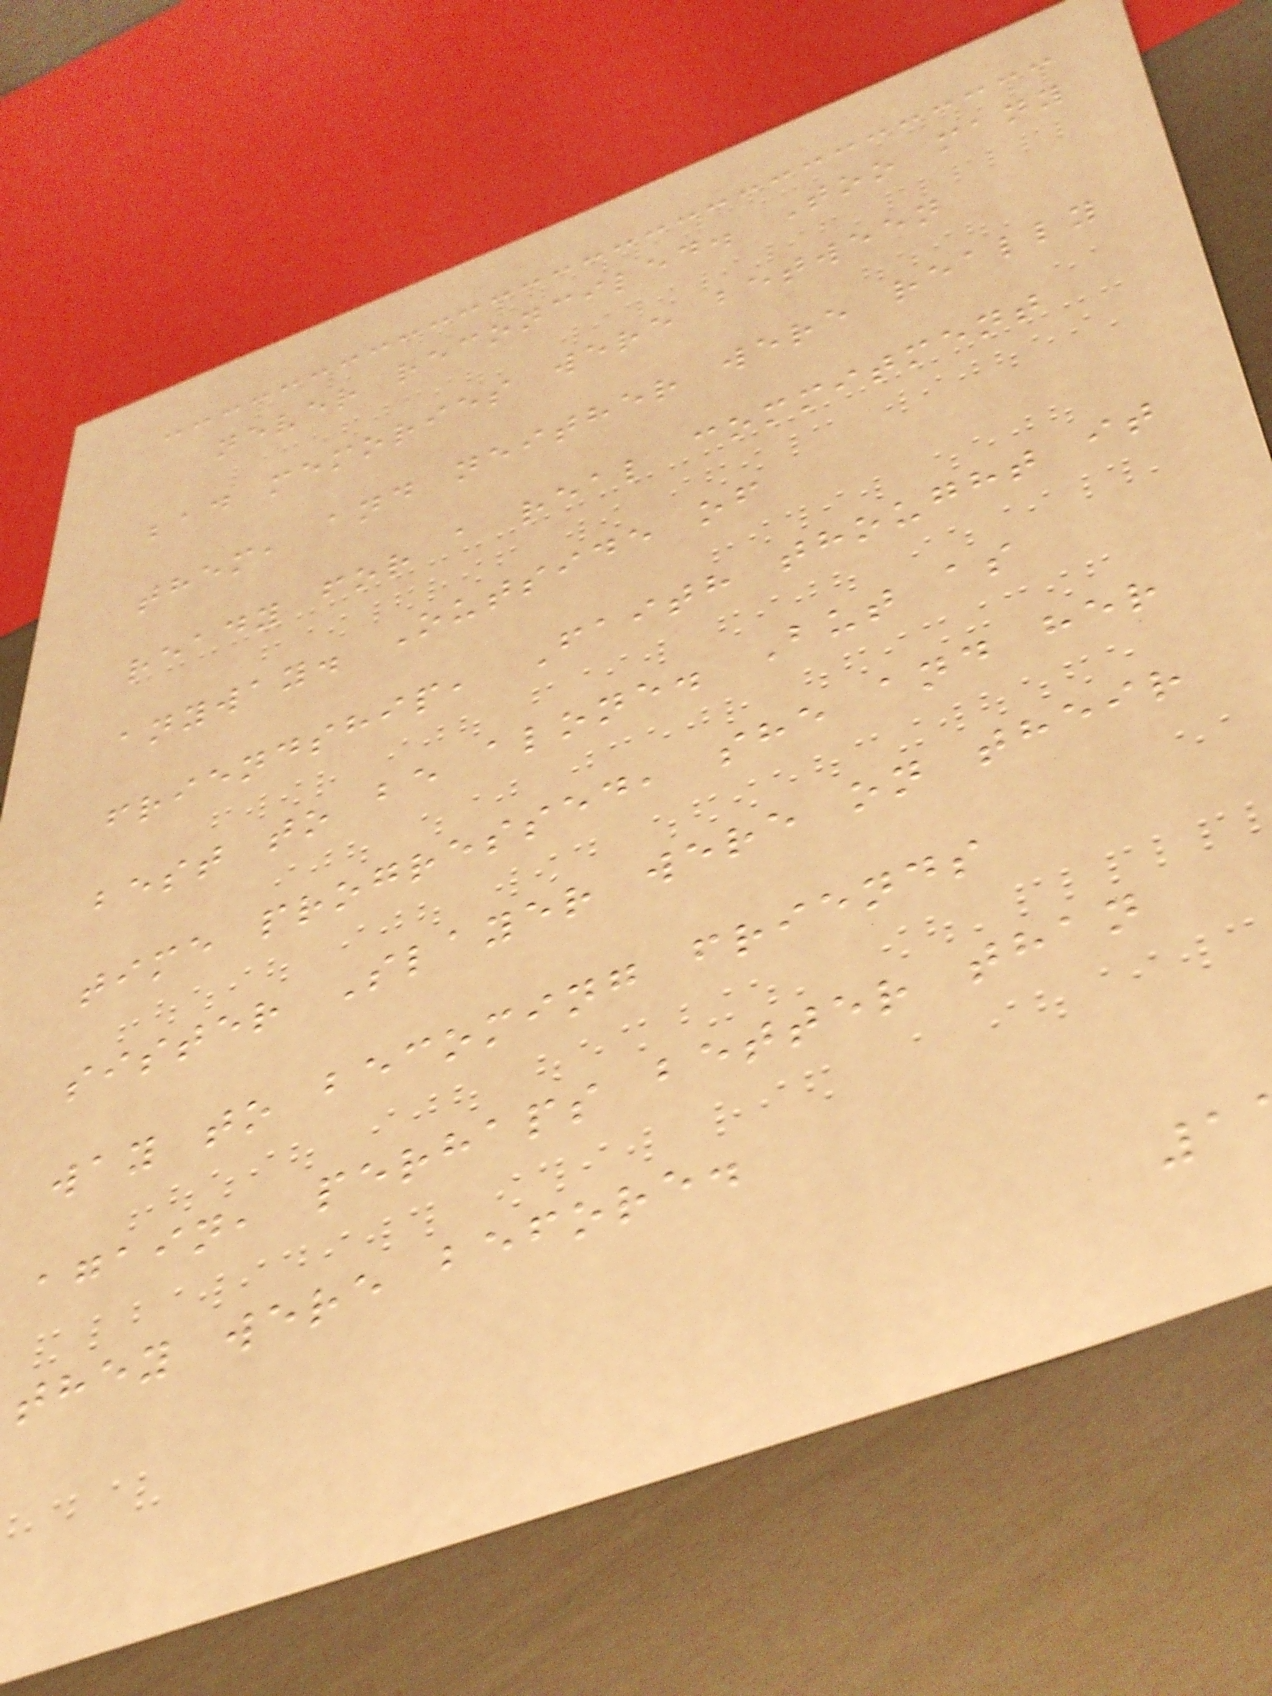never reconciled. Too many
bad memories were between
them, and neither were really
ready for a real commitment
anyway. Outside of
friendship, Faith thought it
best to be alone. But as
time progressed, she and her
sister Slayer were on their
way to becoming friends
again, perhaps better than
they were before.
